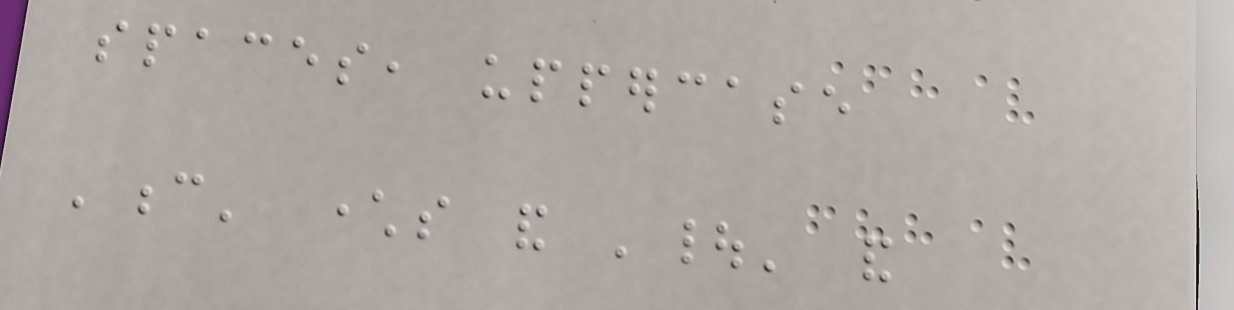spaces, uppercase
'c' characters and '|' and
